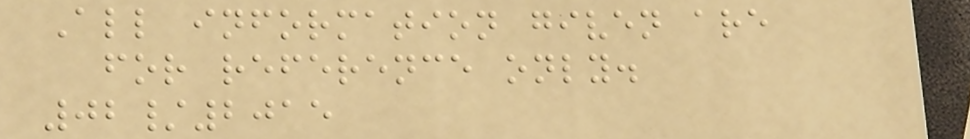All information given are
for reference only.
02/2015
